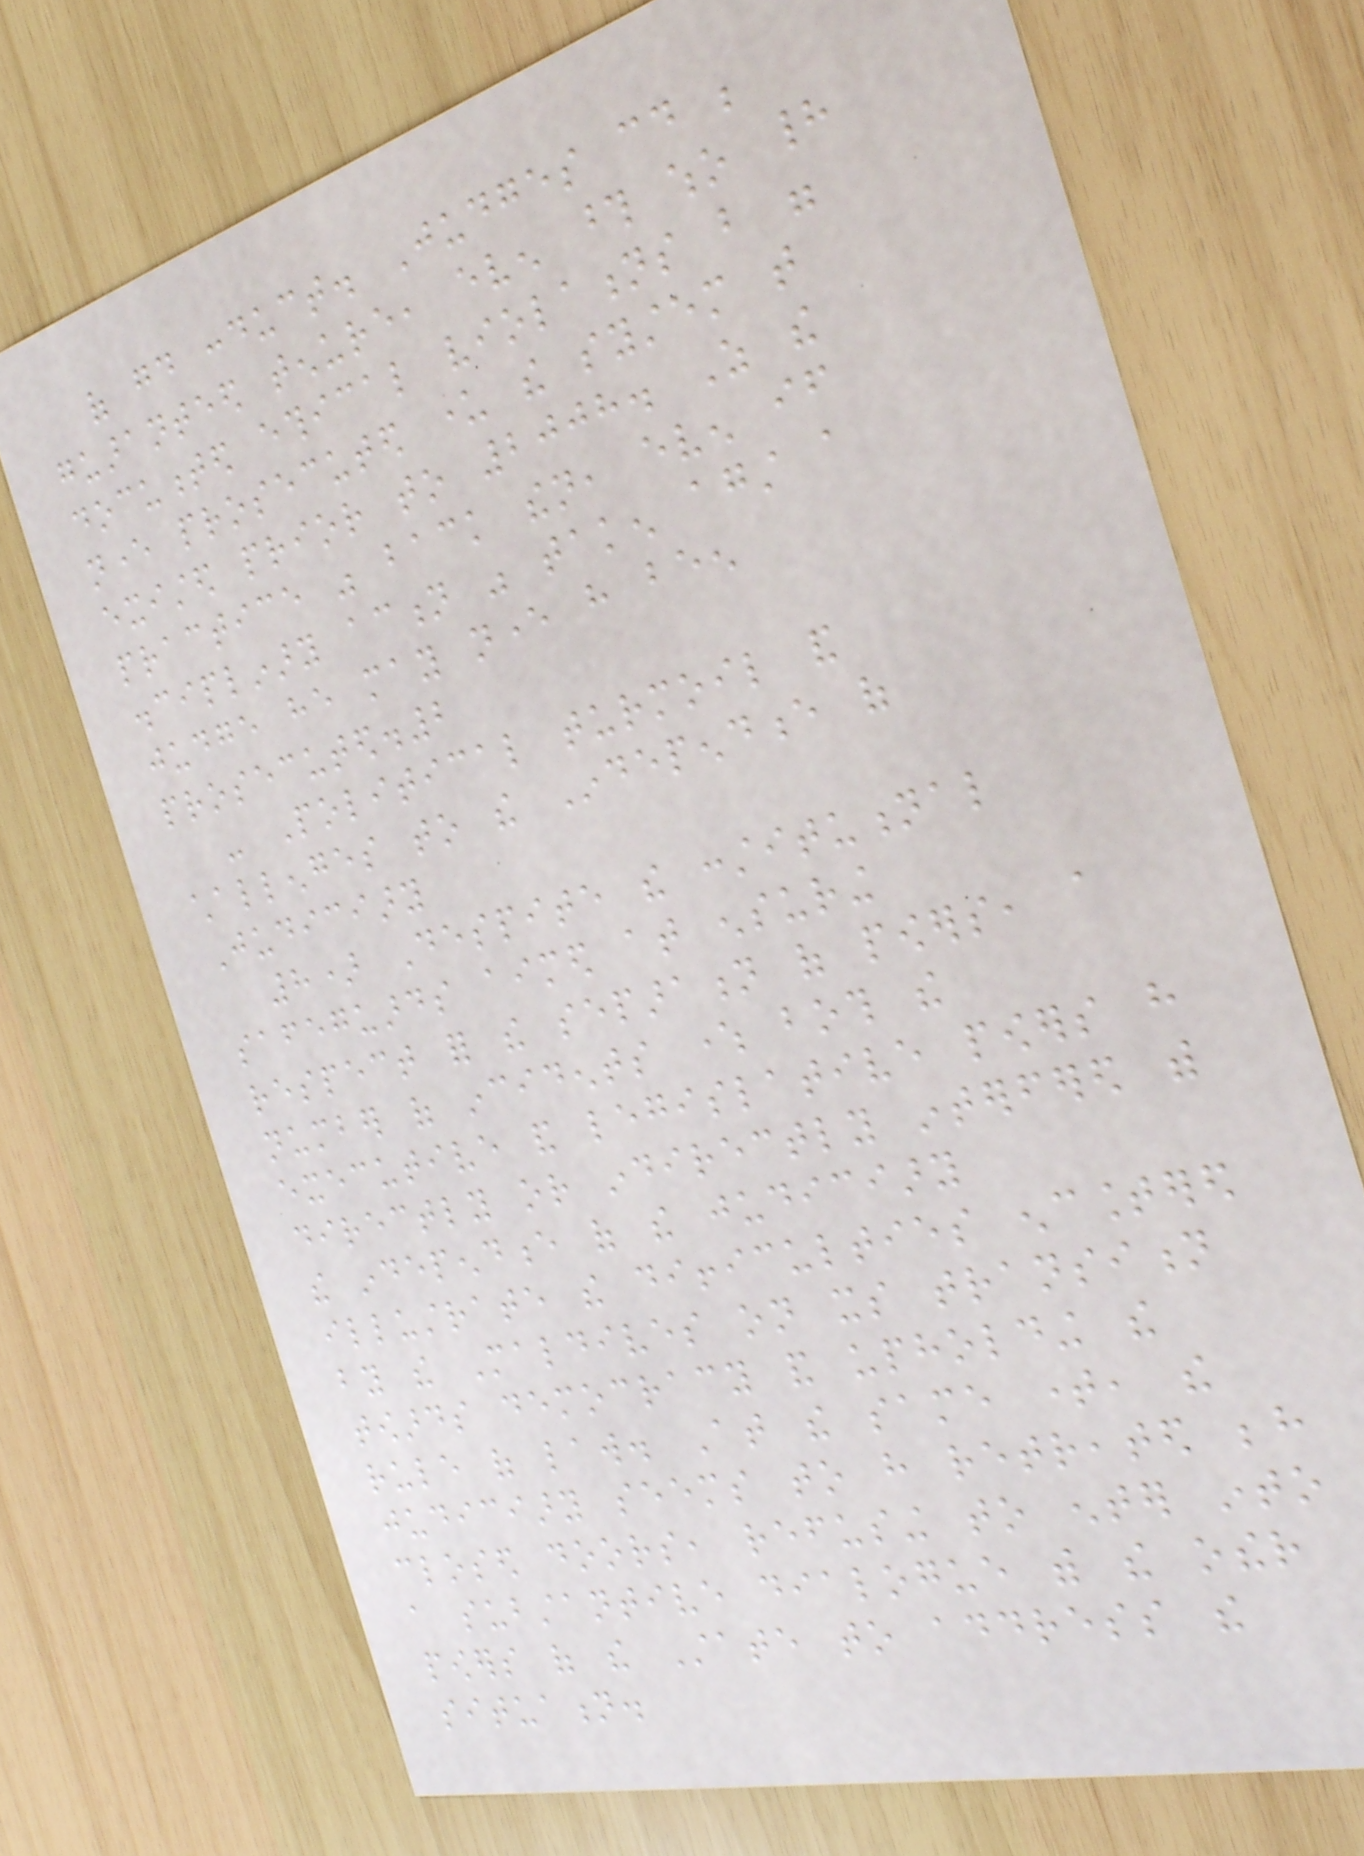of good conduct. Judges could be
guaranteed tenure, even those who had
documented ethical violations but were
never prosecuted under the system that
existed prior to 2008. As the
practice was back then, even if
disciplinary action was taken against a
judge he may never have been
prosecuted.2
- Political turmoil and
challenges to the Independence of
Judiciary
8) Despite the constitutional
safeguards aimed at ensuring
respect for the separation of powers, a
number of incidents where both the
executive and legislative powers have
directly or indirectly interfered with
the independence of the judiciary
illustrate the difficulties encountered
by the Maldives on its transition
towards democracy and upholding the
rule of law. At the same time, the
judiciary seems to have retreated behind
closed doors, refusing to enter into
a substantive dialogue with the other
powers of the State to address the
situation.
